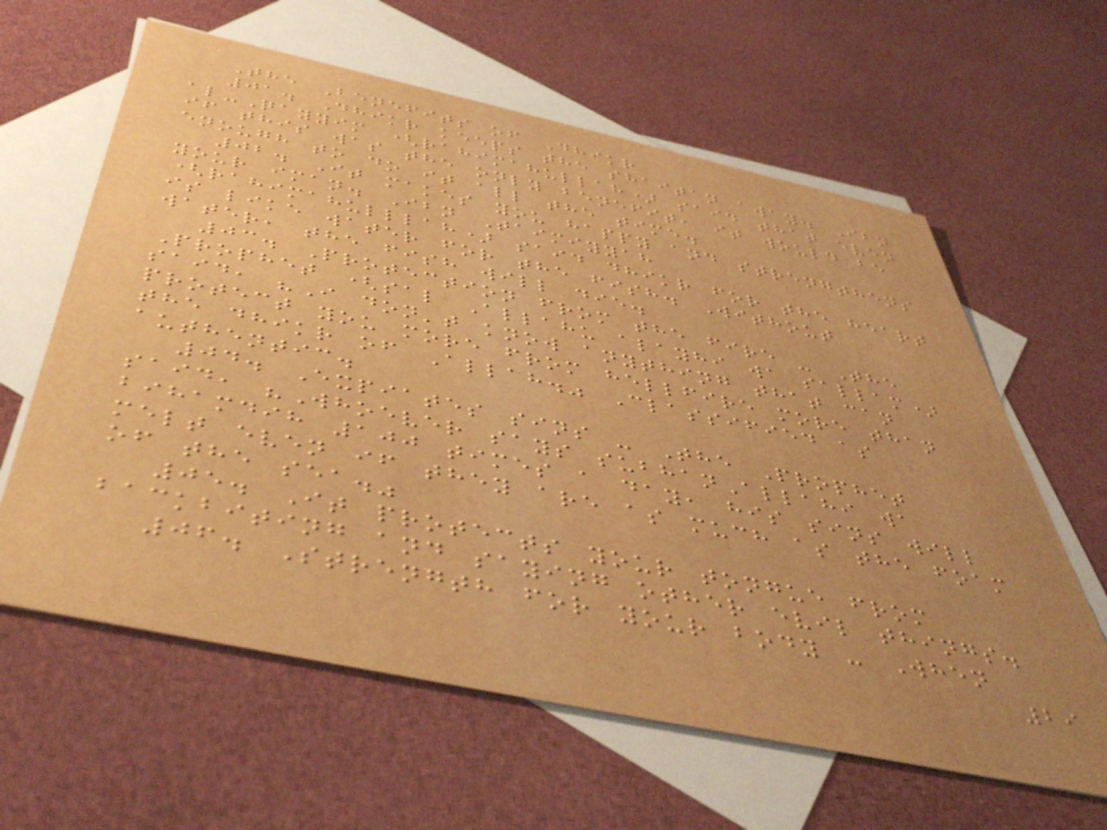The Benefits of Dhikr
01. Dhikr keeps the shaitan away. Ibn
al-Qayyim (rahimahullah) said that even
if this was the only benefit, it would be
enough to do it all the time.
02. It makes you happy and strengthens
your iman. Ibn Taimiyyah
(rahimahulllah) said dhikr for the heart
is like water for the fish. Without
water, the fish will die.
03. Protection from the fire - The
Prophet (sal Allahu alayhi wa sallam)
said, "I don't know anything that can
protect you more from hellfire more than
the dhikr of Allah." Classified as
authentic.
04. Expiates sins - The Prophet
said, "Whoever says subhanAllahi wa
bihamdih 100 times a day, his sins will
melt even if they are as much as the foam
of the sea."
05. It protects your tongue from
backbiting and saying other evil things.
06. Strength for your body - When
29
